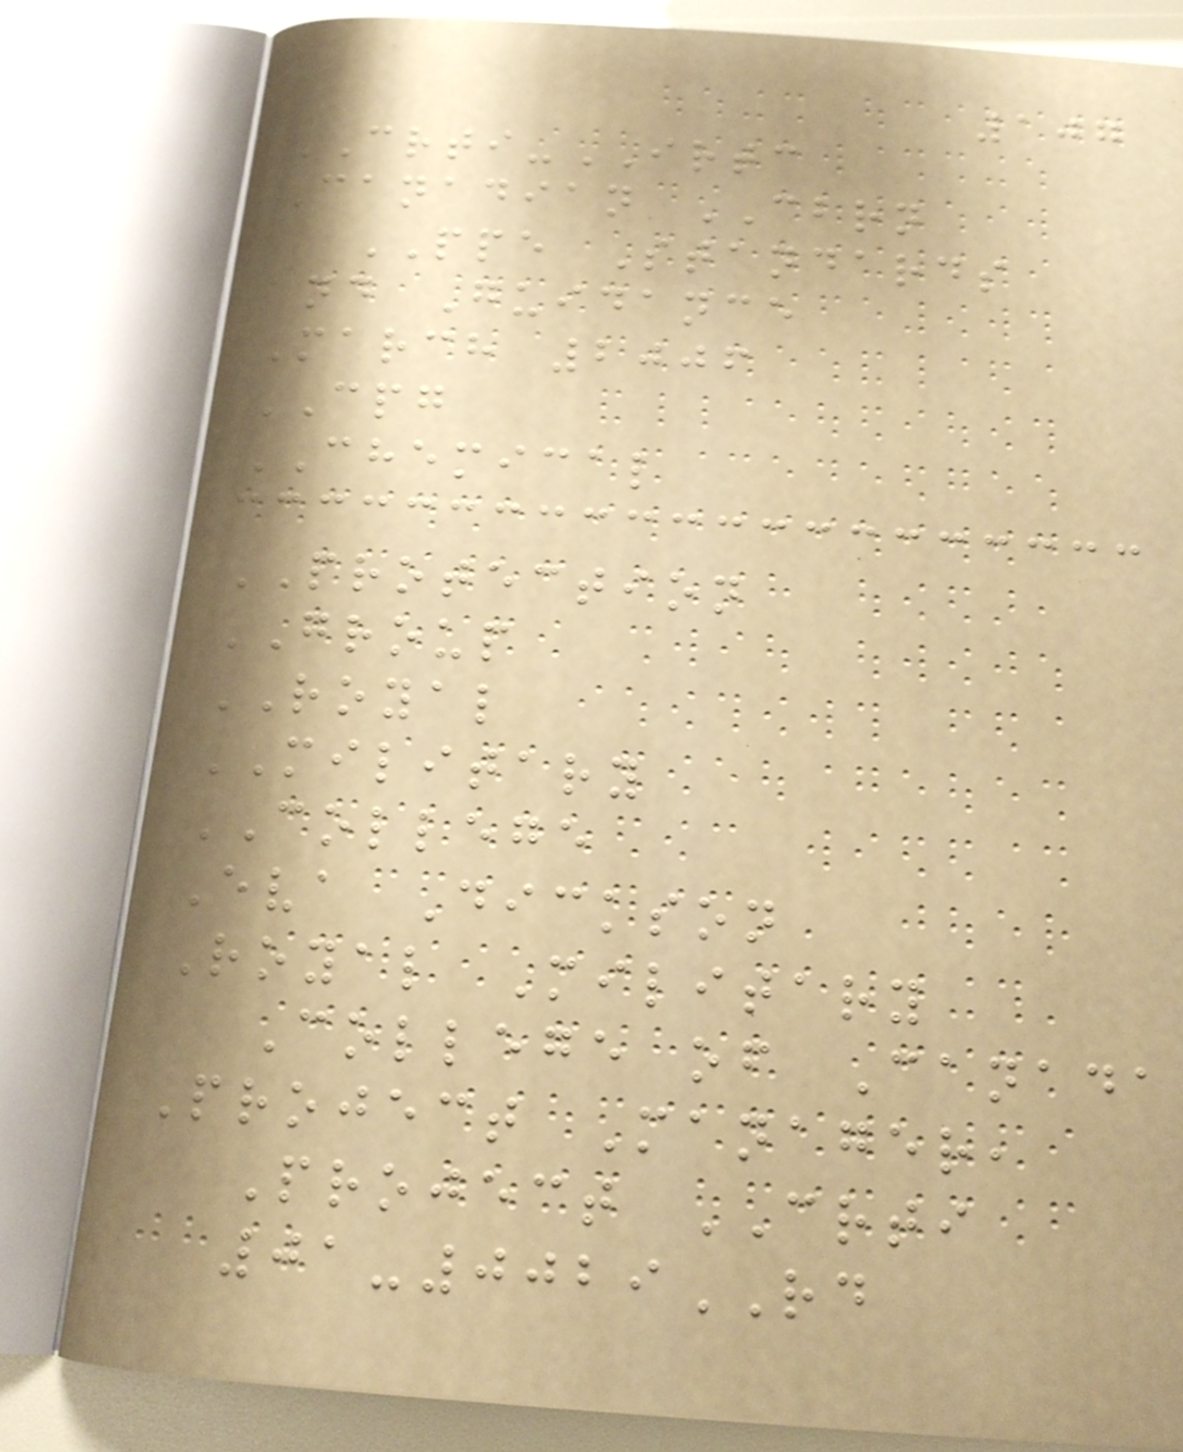107
CRTI-IRTC
Canadian CBRN
PPE Standards
and Guidance
March 2006
CPG
CHEMICAL
PROTECTION
GROUP
ROYAL
MILITARY
COLLEGE
Eva Dickson
Royal Military
College of Canada
Project Manager,
Project CRTI
01-0029RD
